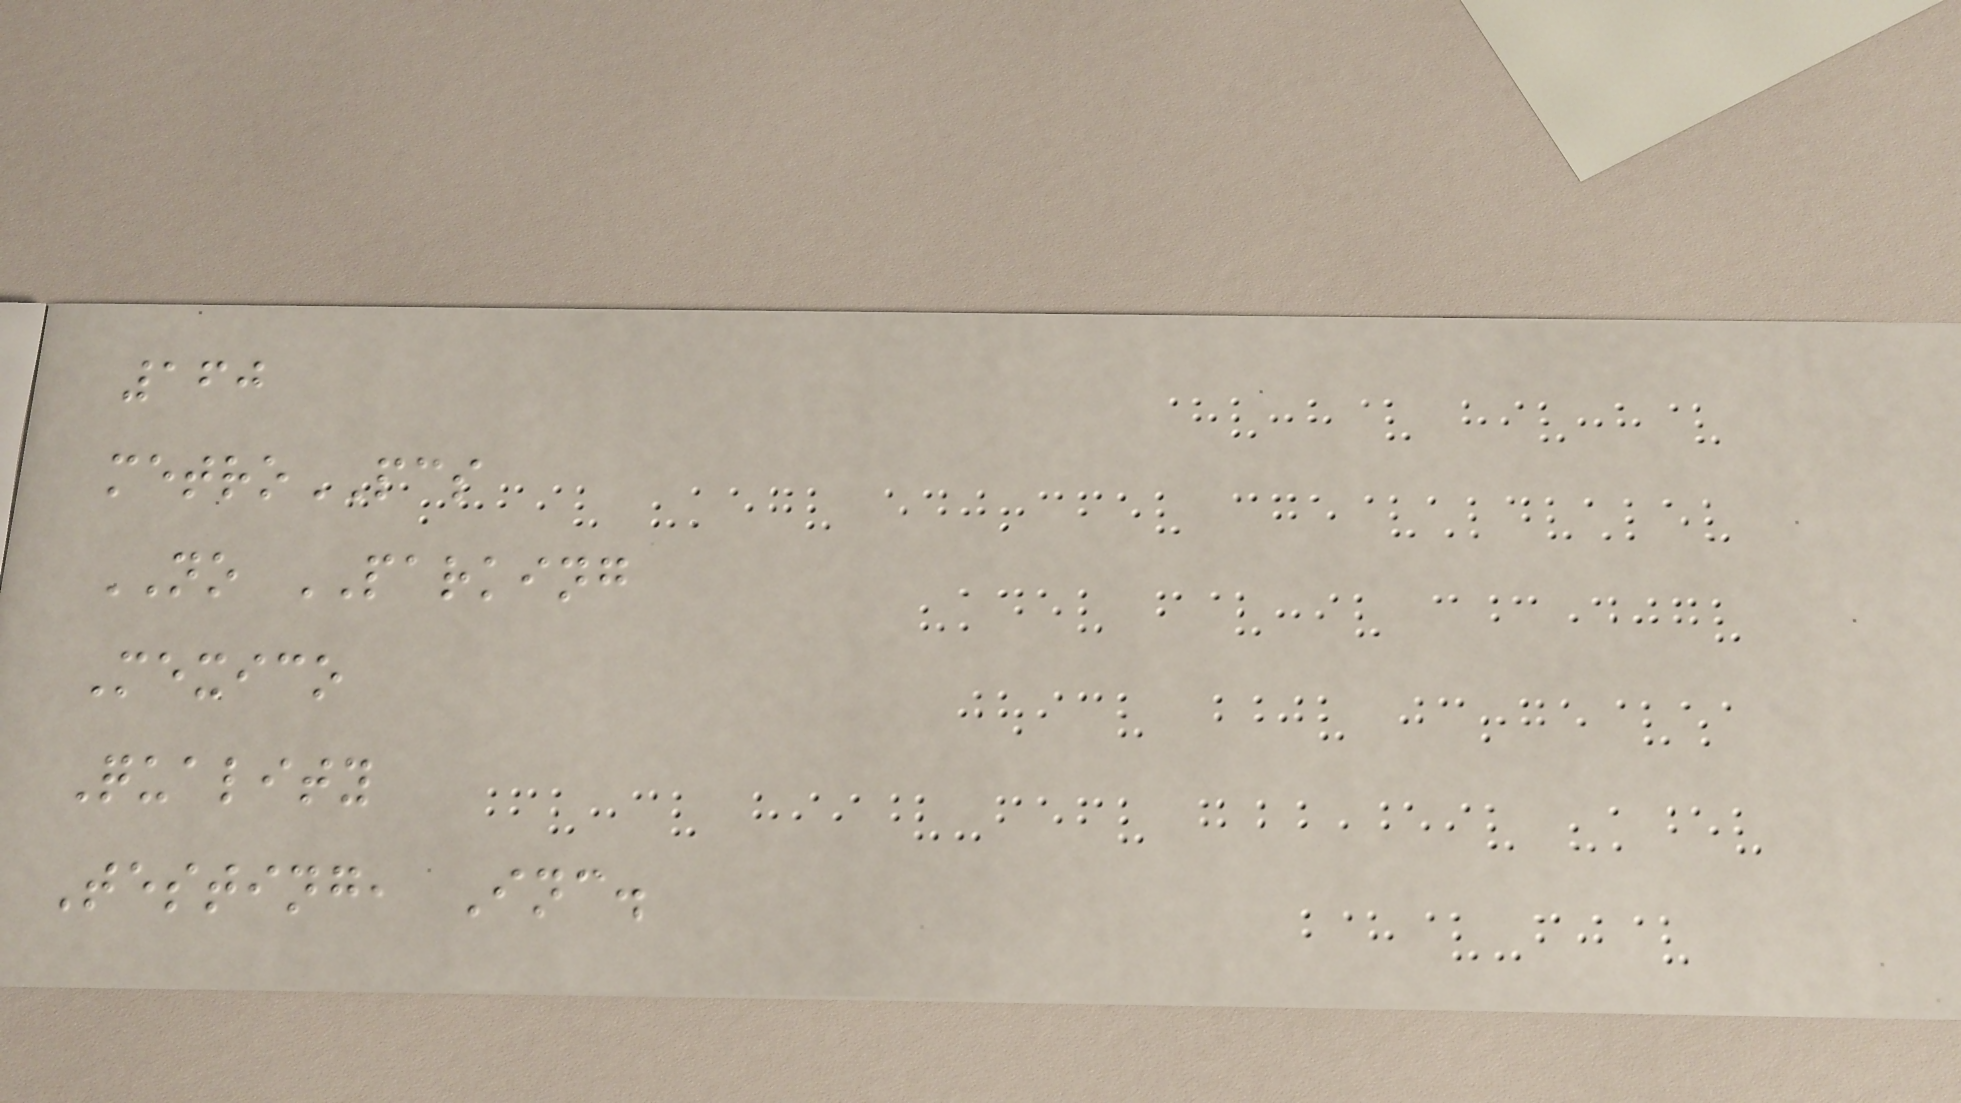160
metroPCS
NO PARKING
Mexico
Quality
Testing, Inc.
